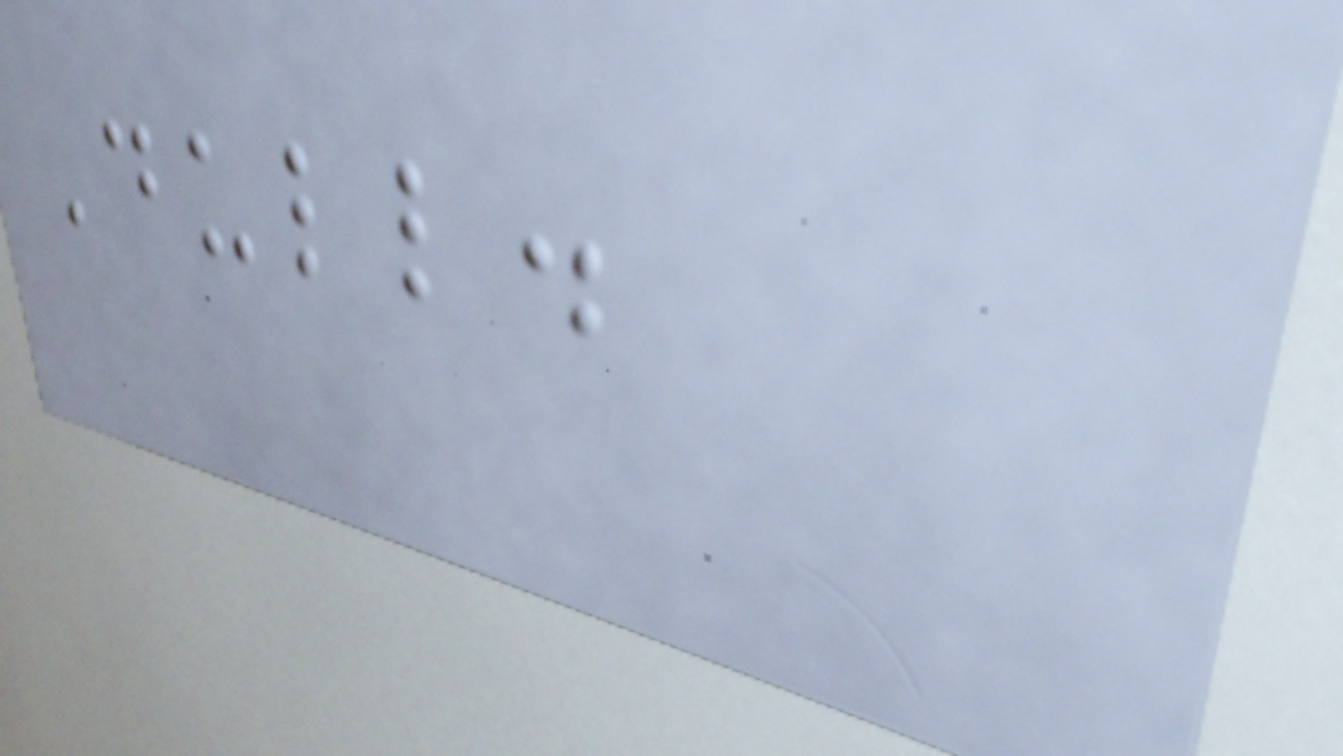Dull.
